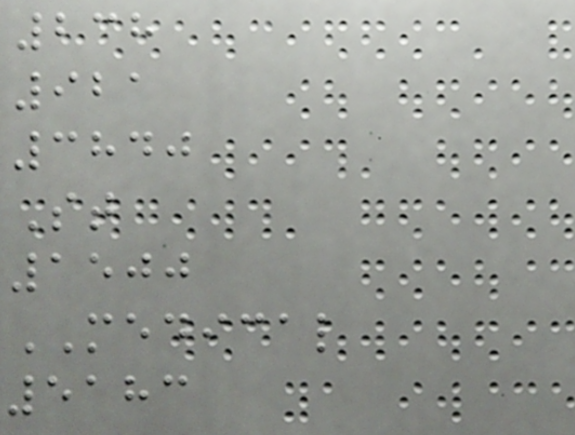238
921
3840
St
1500
MEDICAL
5183
